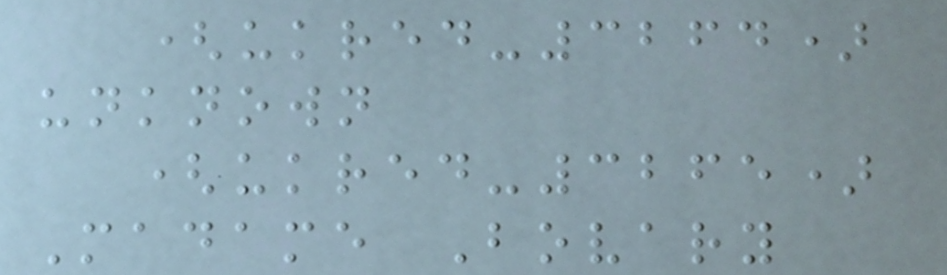(ukred-3264)
unknown
(ukred-3265)
Madame Bovary
